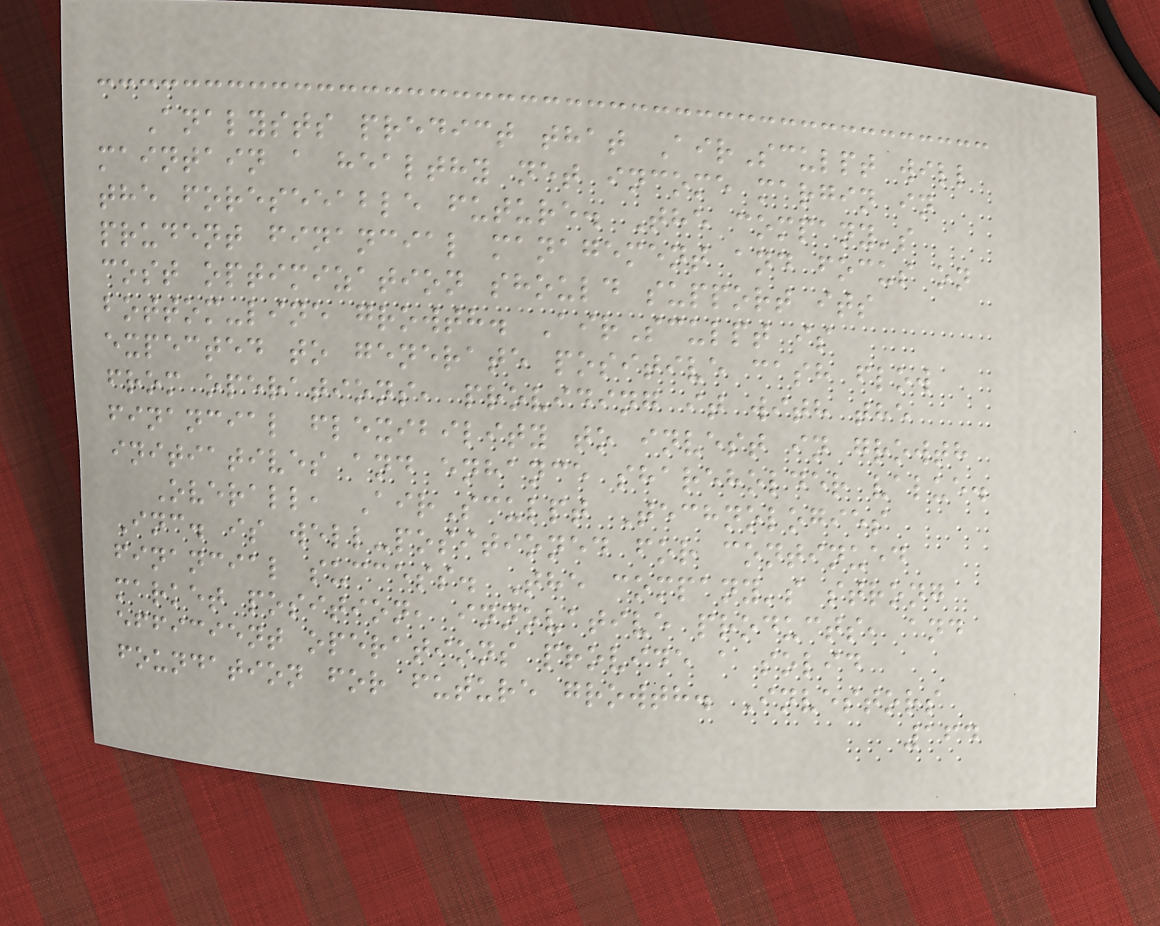Analysts predict that AirSculpt will
maintain a healthy net income margin in
the foreseeable future. The company's
prudent financial management and focus on
cost optimization should support its
bottom-line growth. AirSculpt is
expected to generate positive cash flow
from operations, providing it with the
financial flexibility to invest in growth
initiatives and enhance shareholder value.
Overall, AirSculpt Technologies
Inc. is well-positioned for continued
financial success. The company's strong
market position, innovative products, and
efficient operations provide a solid
foundation for future growth. Investors
164
